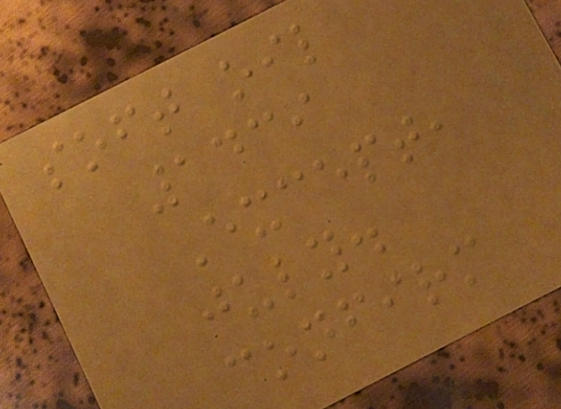soft oil
1439
Except,
july.
confirm
